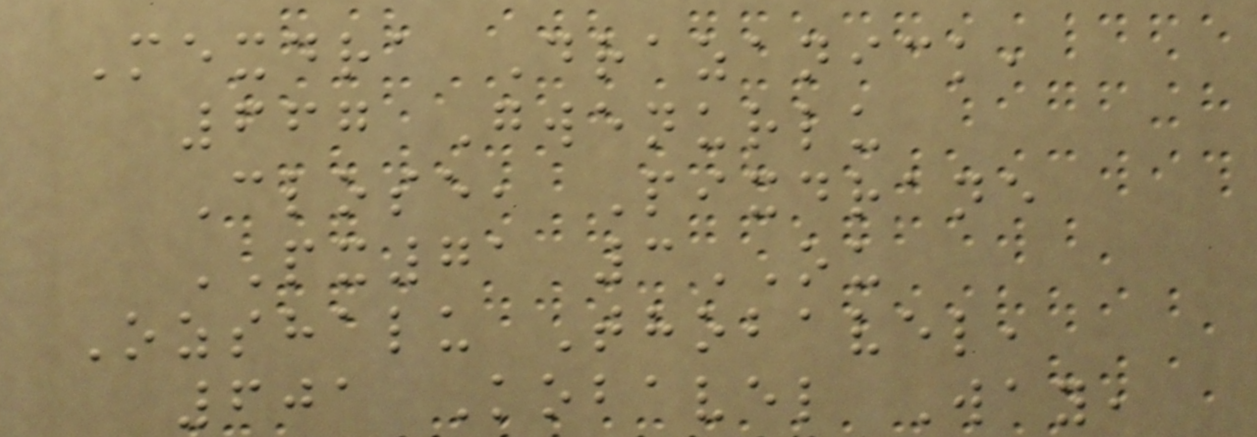Mexdra Drazanick,
667 Gwenurlu
Close, Pixdrane
PX71 3OU
Ozshalu Thobavel,
601 Kobavel Way,
